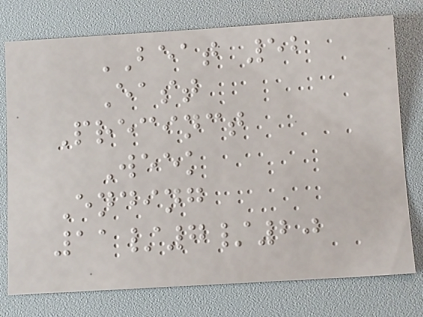BEAT 52
East
Precinct
Week
Ending
11/7/20
